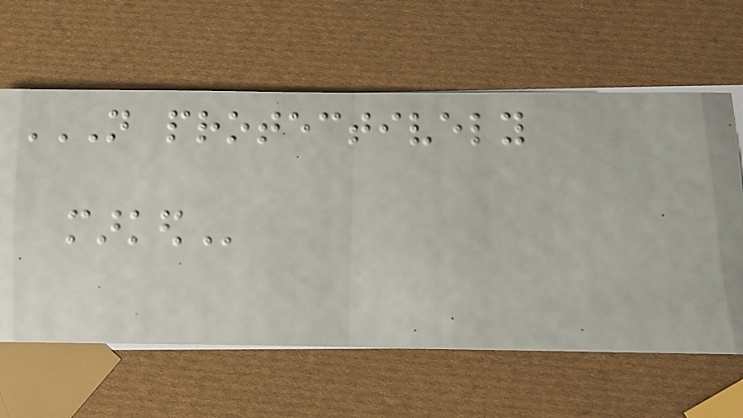NOT PROTECTIVELY
MARKED
